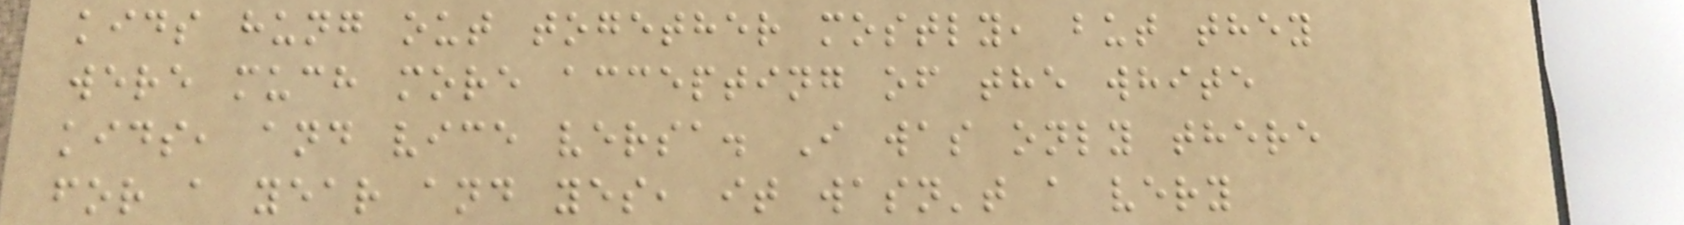kids hung out together mostly, but they
were much more accepting of the white
kids, and vice versa. I was only there
for a year and yes, it wasn't a very
